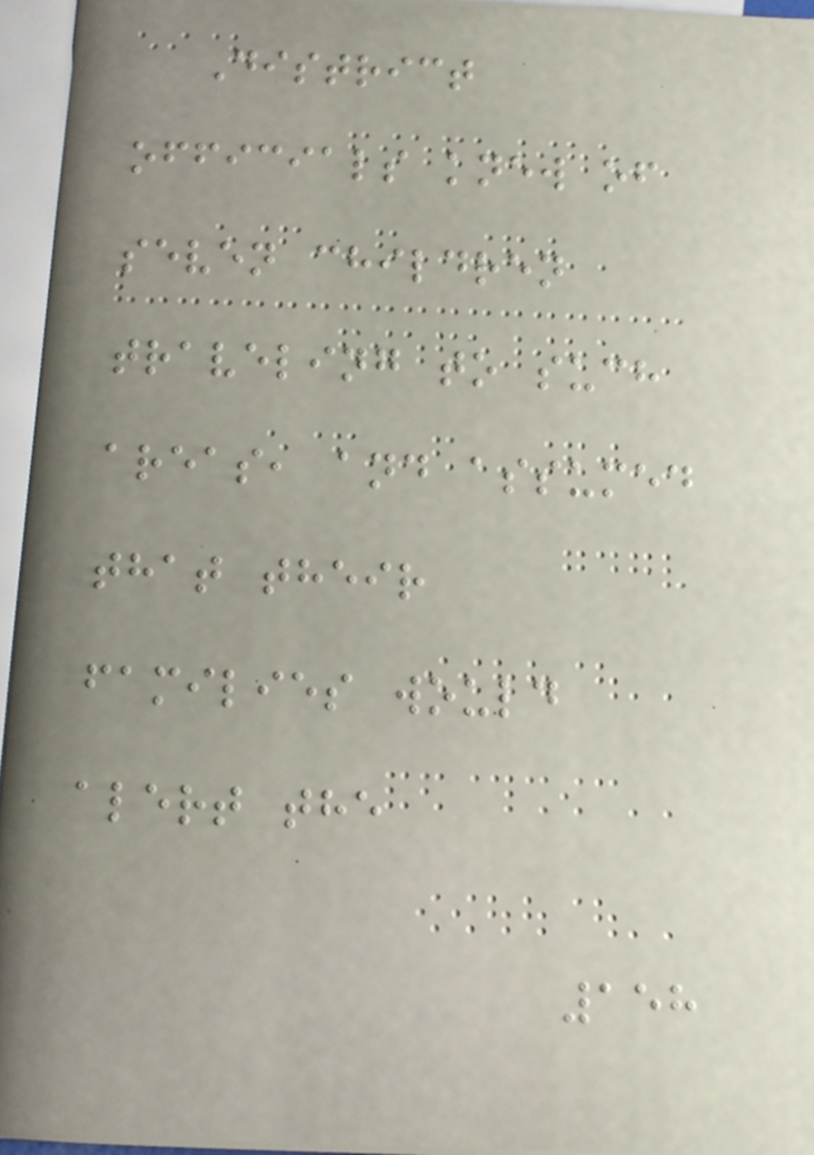District
officials knew of
seven children
traveling to such
areas, and assumed
that their
families would
alert the
158
